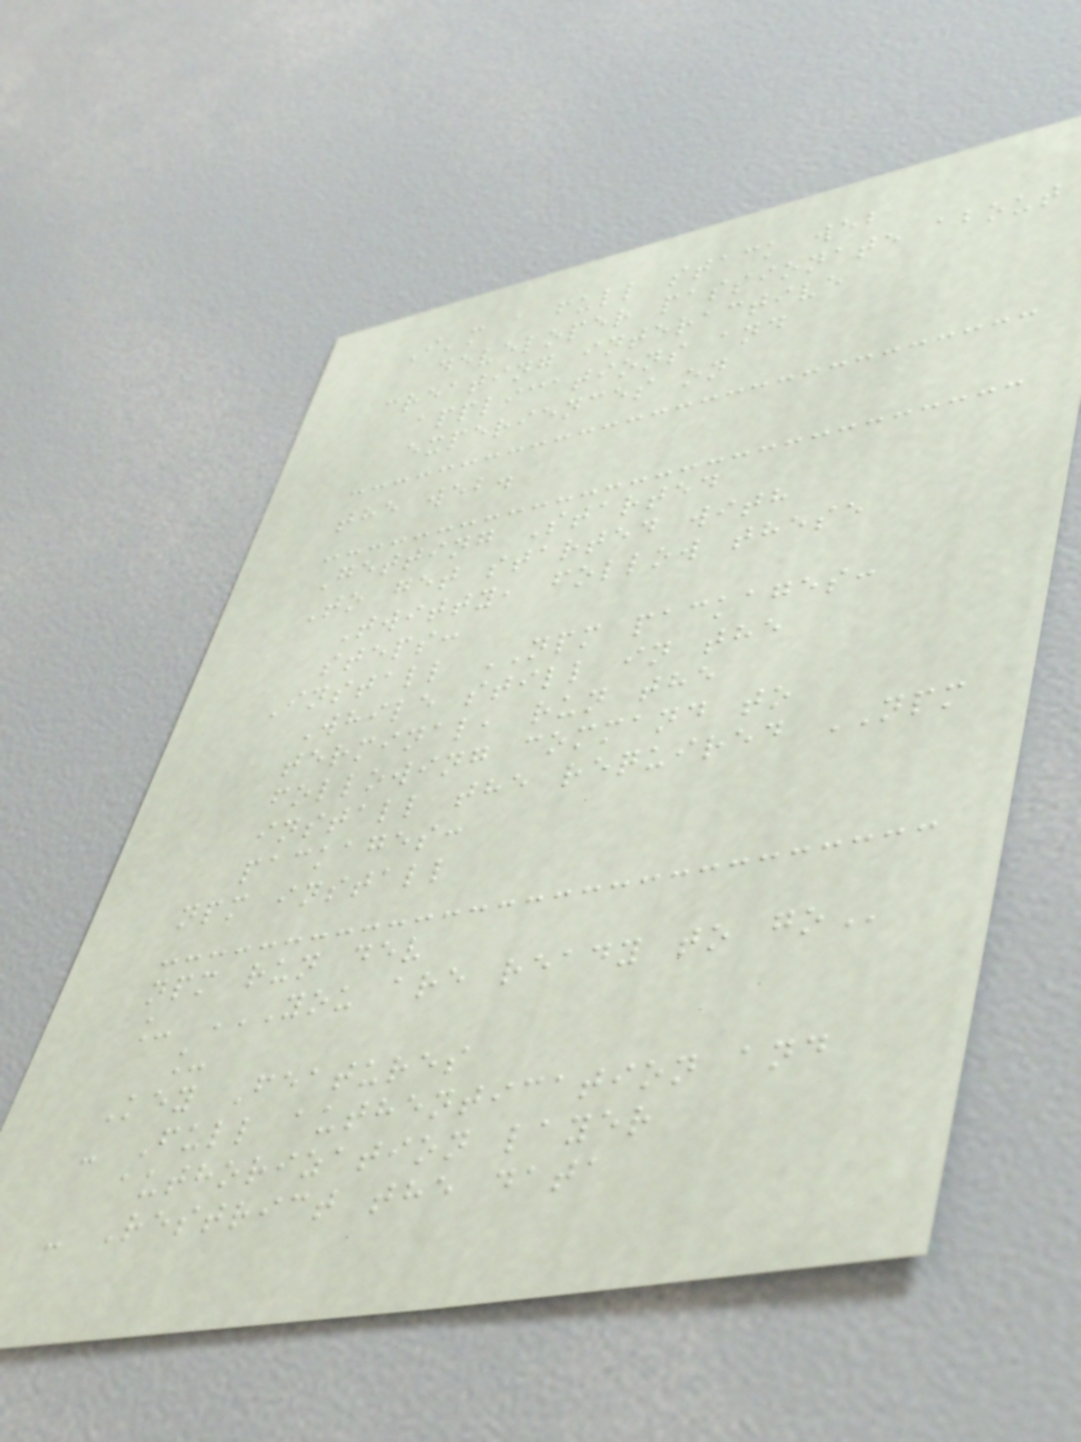I'm a full stack web
developer passionate about
creating interactive
applications and
experiences on
the web.
Getting Started
To get started with
Twitty, follow these
steps:
Install NPM packages:
While still in the
terminal, run the
following command to
install the required NPM
packages:
npm install
npm run dev
_ YOU ARE READY TO GO
_
Key Features
- Full authentication and
authorization layer
- Restrict the data
